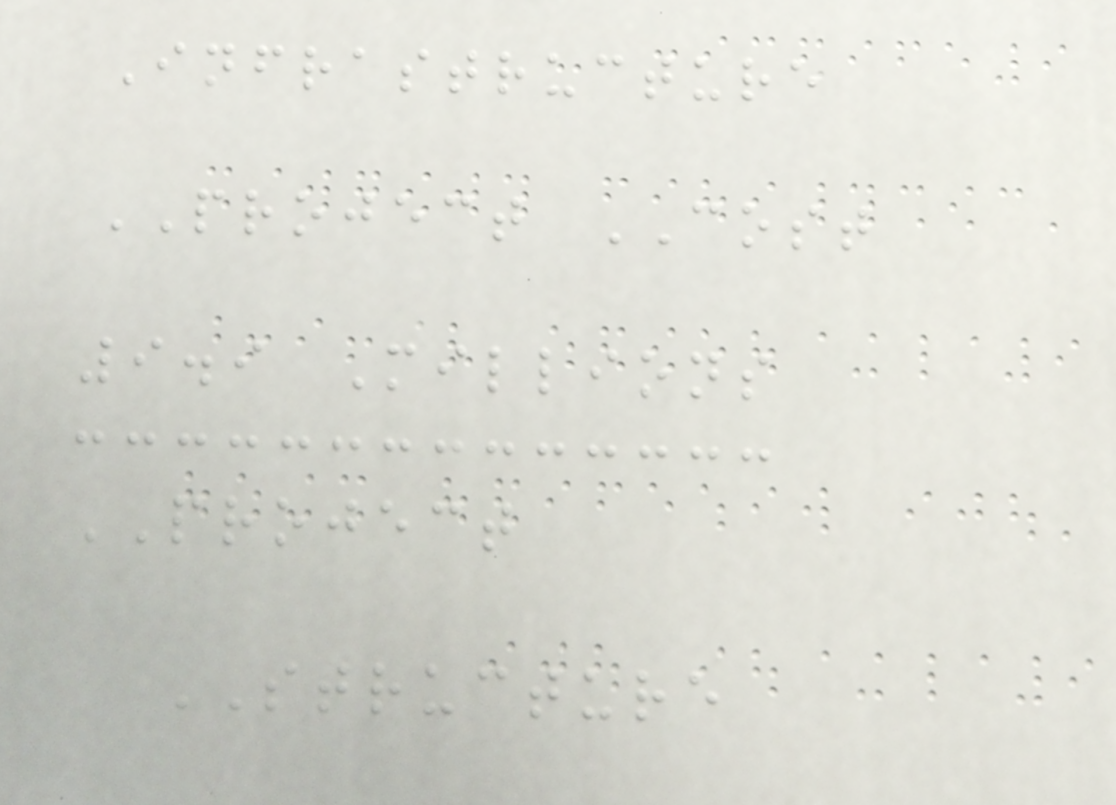Infrastructure
PROJECT COST
9.9 Millions
PROJECT
STRUCTURE
